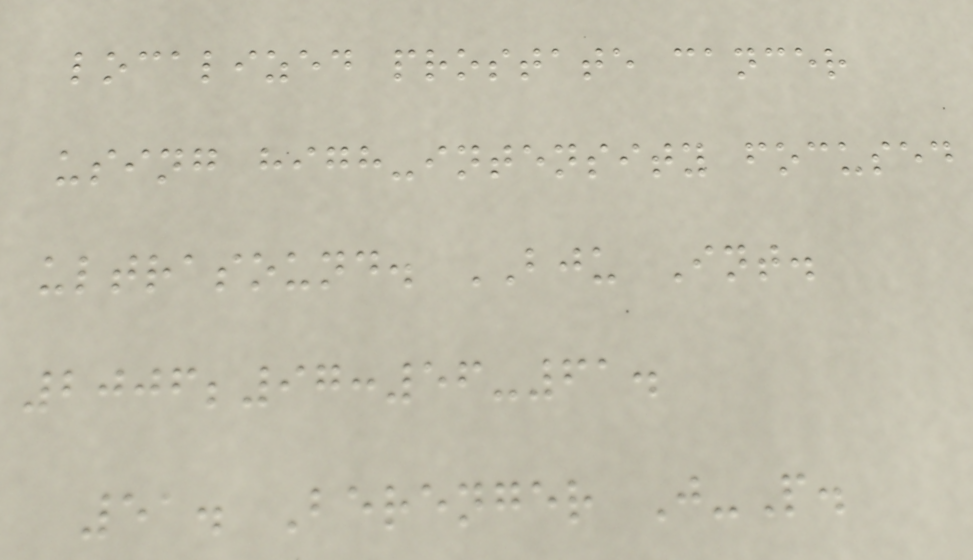localized prostate cancer
using high-intensity focused
ultrasound. BJU Int.
2006;97:56-61.
51. Berenger J-P.
